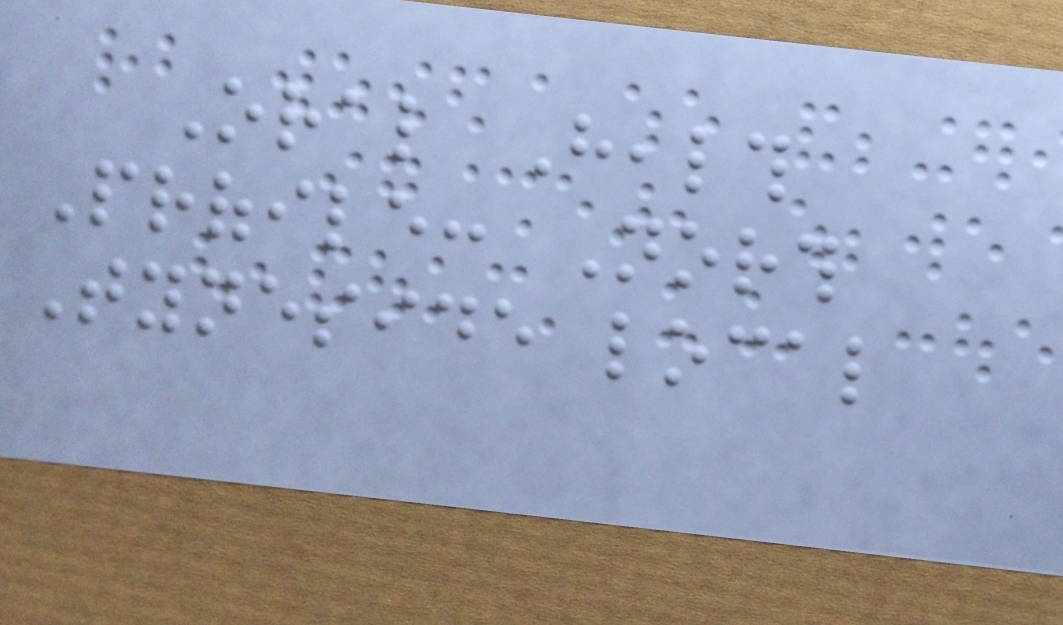Oral Health
Profile: North
Tyneside local
